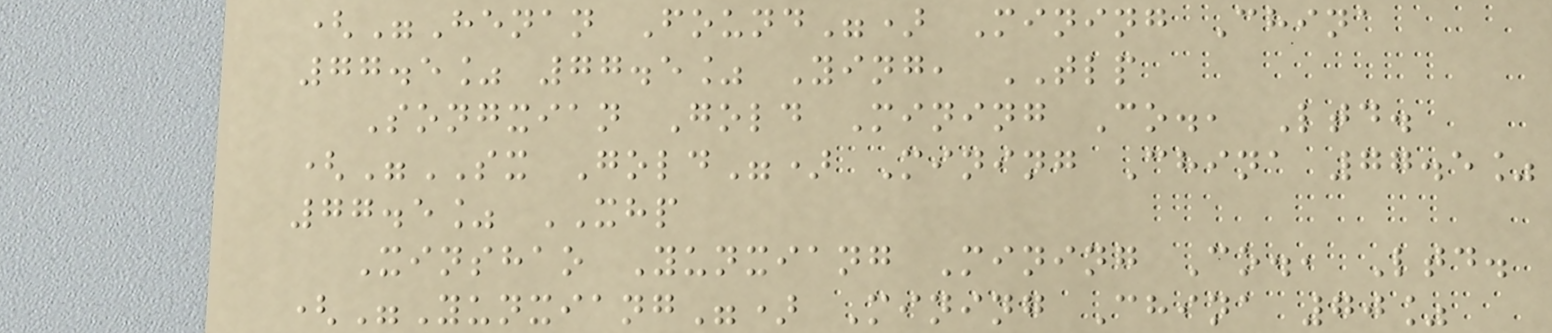("Henan Found") Mining China
77.5% 77.5% Ying, TLP
Songxian Gold Mining Co., Ltd.
("SX Gold") Mining China 77.5%
77.5% XHP
Xinshao Yunxiang Mining Co., Ltd.
("Yunxiang") Mining China 70%
